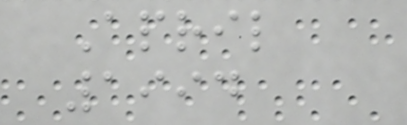April
1994
